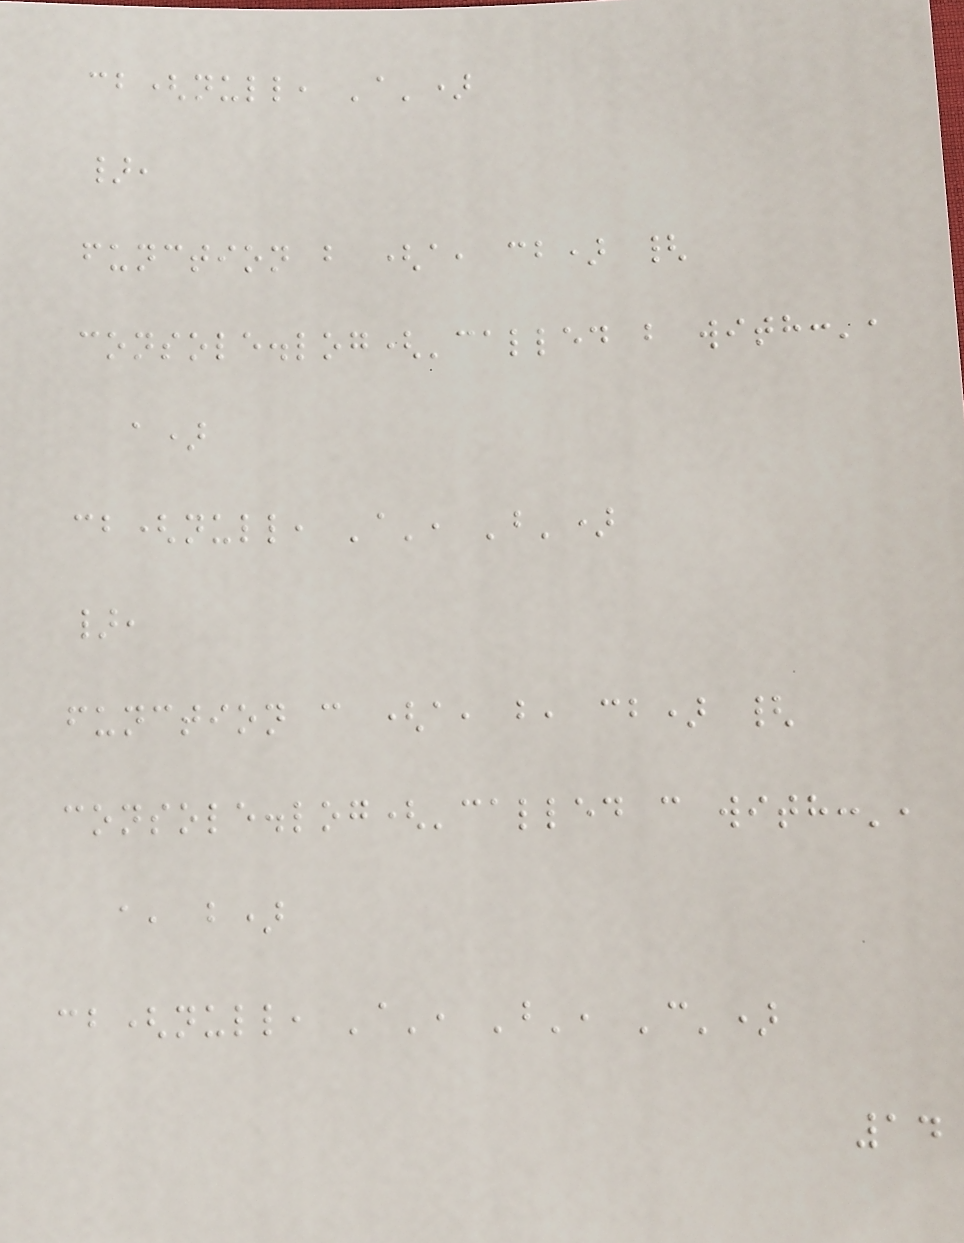cb(null, 'a')
},
function b (a, cb) {
console.log('called b with:',
a)
cb(null, 'a', 'b')
},
function c (a, b, cb) {
console.log('called c with:',
a, b)
cb(null, 'a', 'b', 'c')
14
